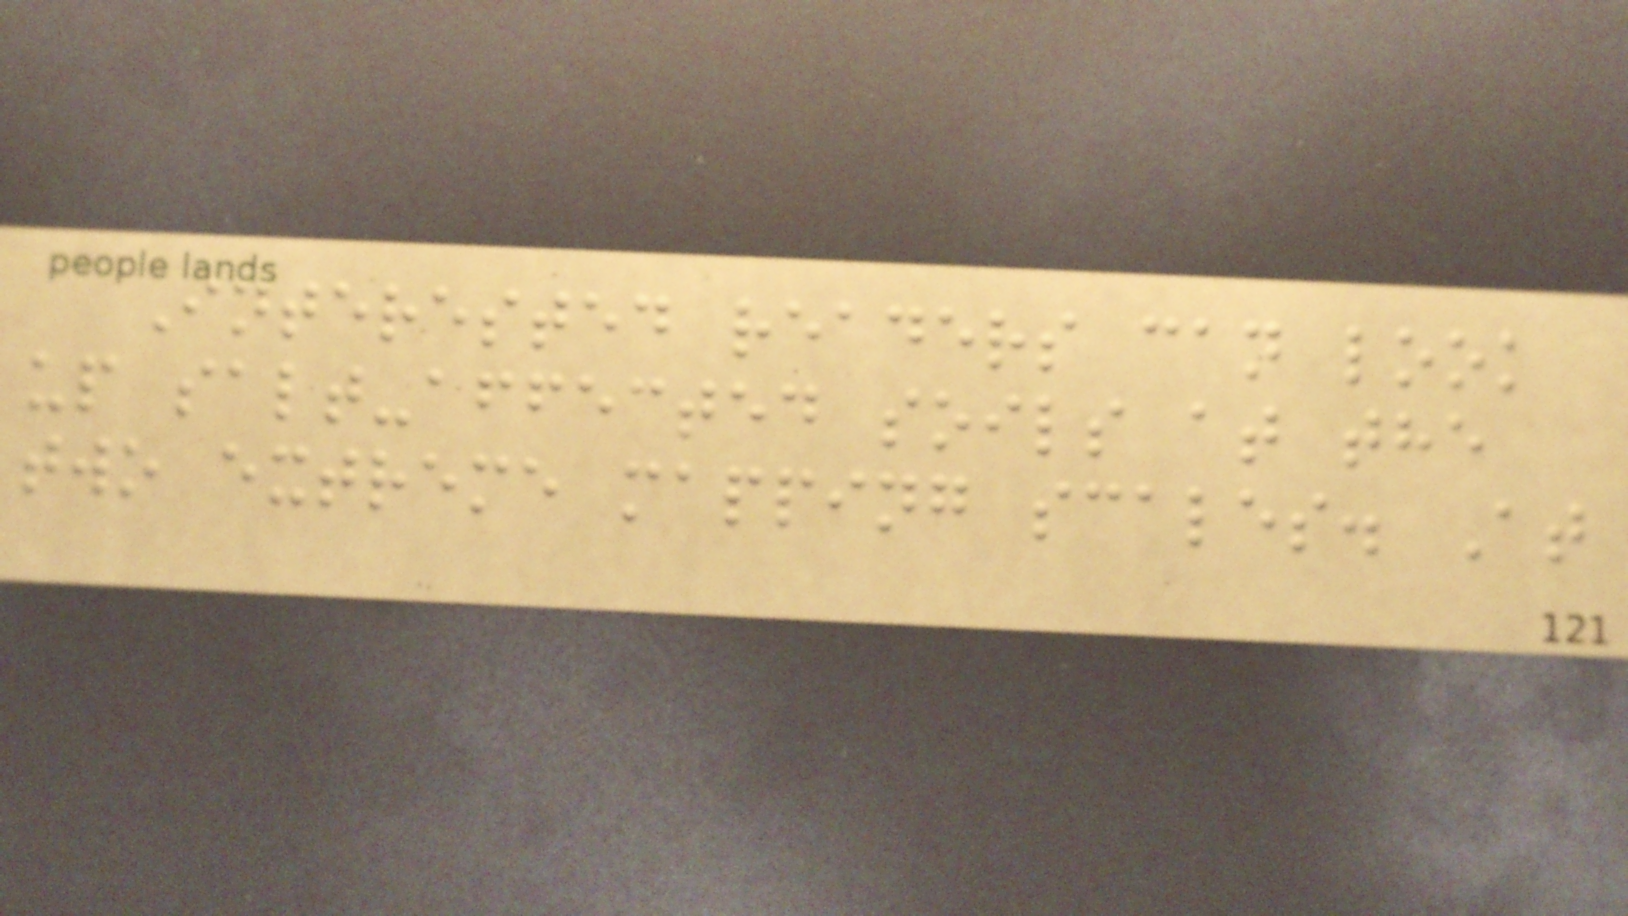Interested readers can look
up salt-affected soils at the
two extreme mapping scales. At
